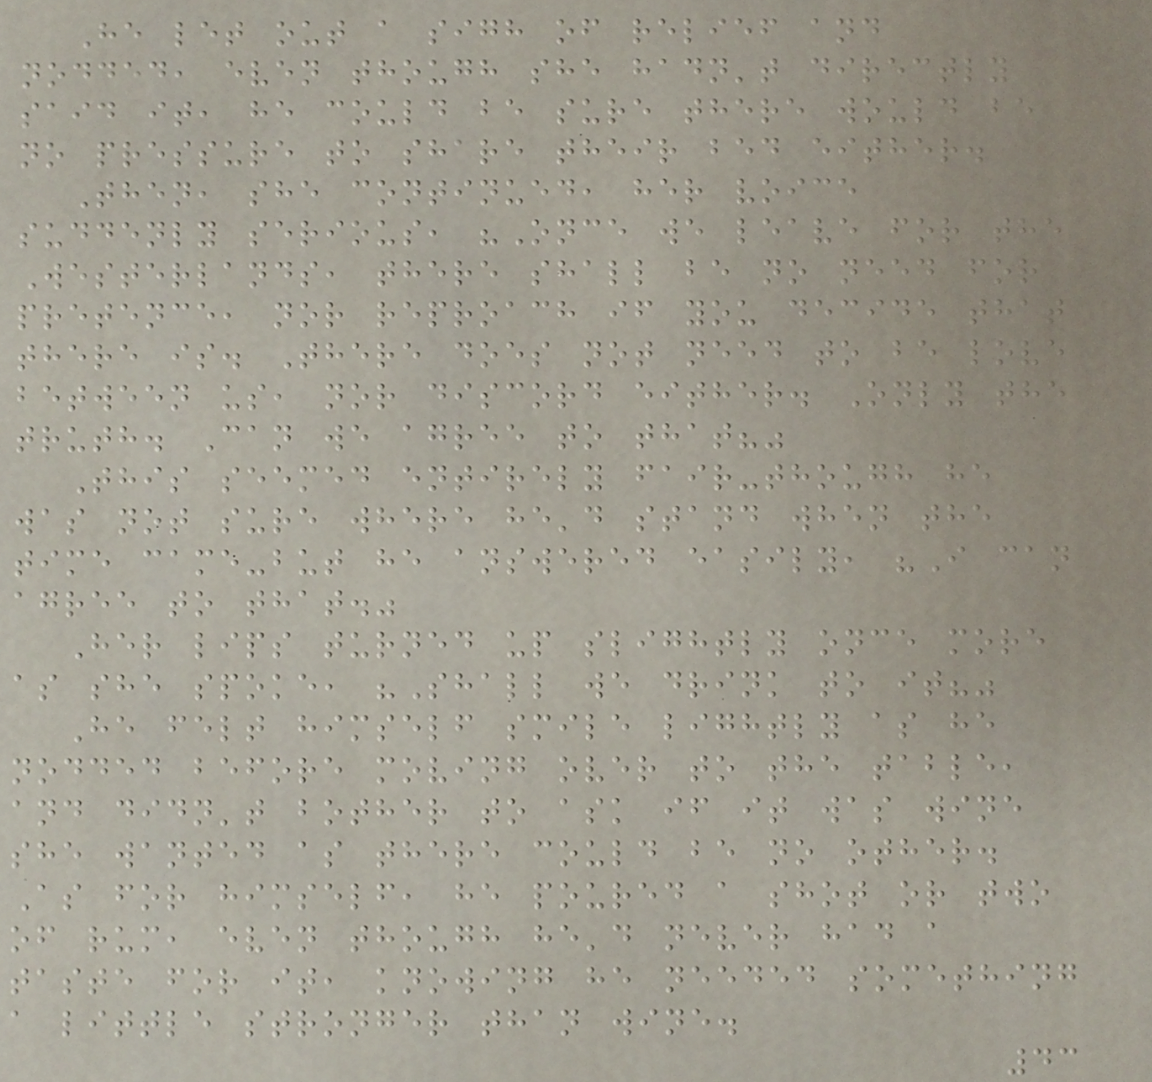He let out a sigh of relief and
nodded, even though she hadn't directly
said it, he could be sure there would be
no pressure to share their bed either.
Then, she continued, her voice
suddenly serious, "Once we leave for the
Westerlands, there shall be no need for
pretence, nor reproach if you decide that
there is. There does not need to be love
between us, nor discord either. Only the
truth. Can we agree to that?"
This seemed entirely fair-though he
was not sure where he'd stand when the
time came-but he answered easily, "I can
agree to that."
Her lips turned up slightly once more
as she spoke, "Shall we drink to it?"
He felt himself smile lightly as he
nodded before moving over to the table,
and didn't bother to ask if it was wine
she wanted as there could be no other.
As for himself, he poured a shot or two
of rum, even though he'd never had a
taste for it, knowing he needed something
a little stronger than wine.
43
